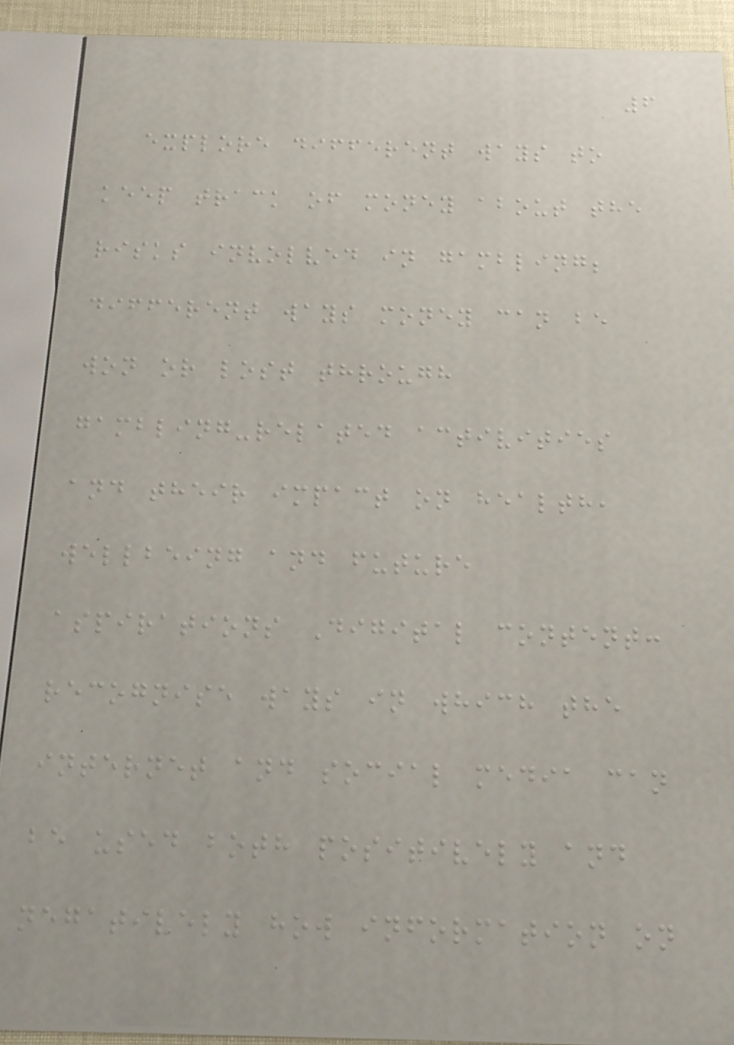6
explore different ways to
keep track of money about the
risks involved in gambling;
different ways money can be
won or lost through
gambling-related activities
and their impact on health,
wellbeing and future
aspirations Digital content:
recognise ways in which the
internet and social media can
be used both positively and
negatively how information on
